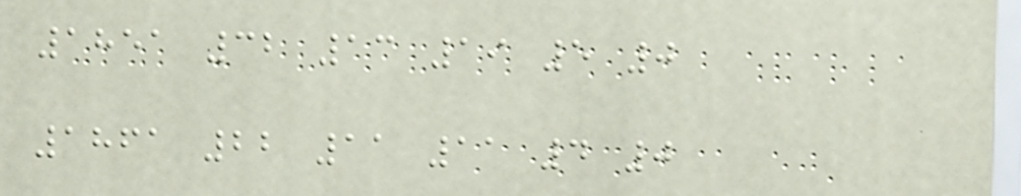1851 32 13 19 5 0
1861 22 11 11 4 0
